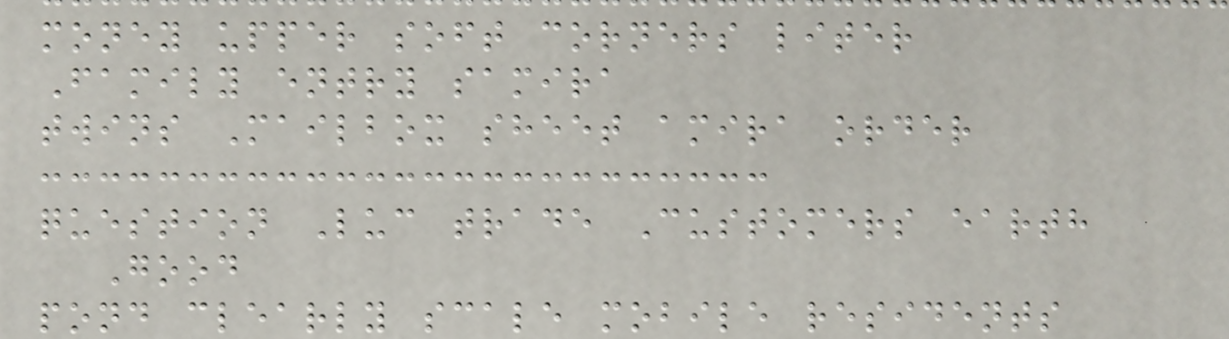money upper soft corners liter
Family entry samira
twins Mailbox sheet amira order
question Luc trade Customers earth
Good
pond clearly scale mobile residents
